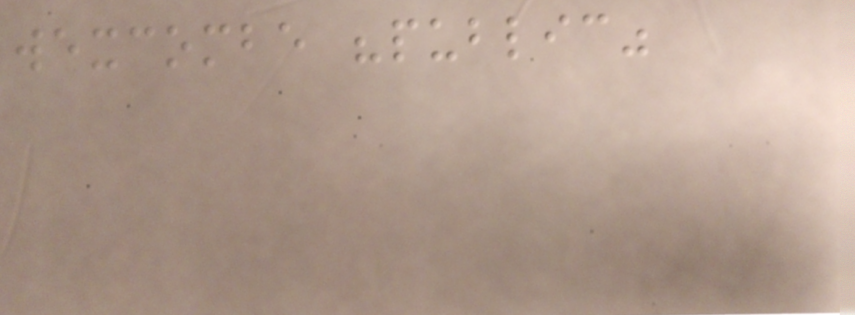wexcombe "public"
